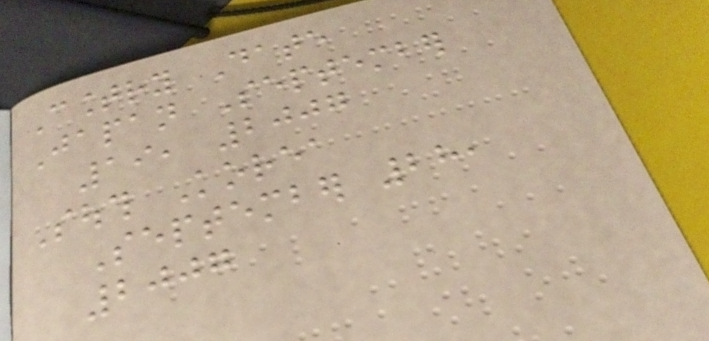Country Date
Japan September
19, 2007
South Korea
September 28,
2007
